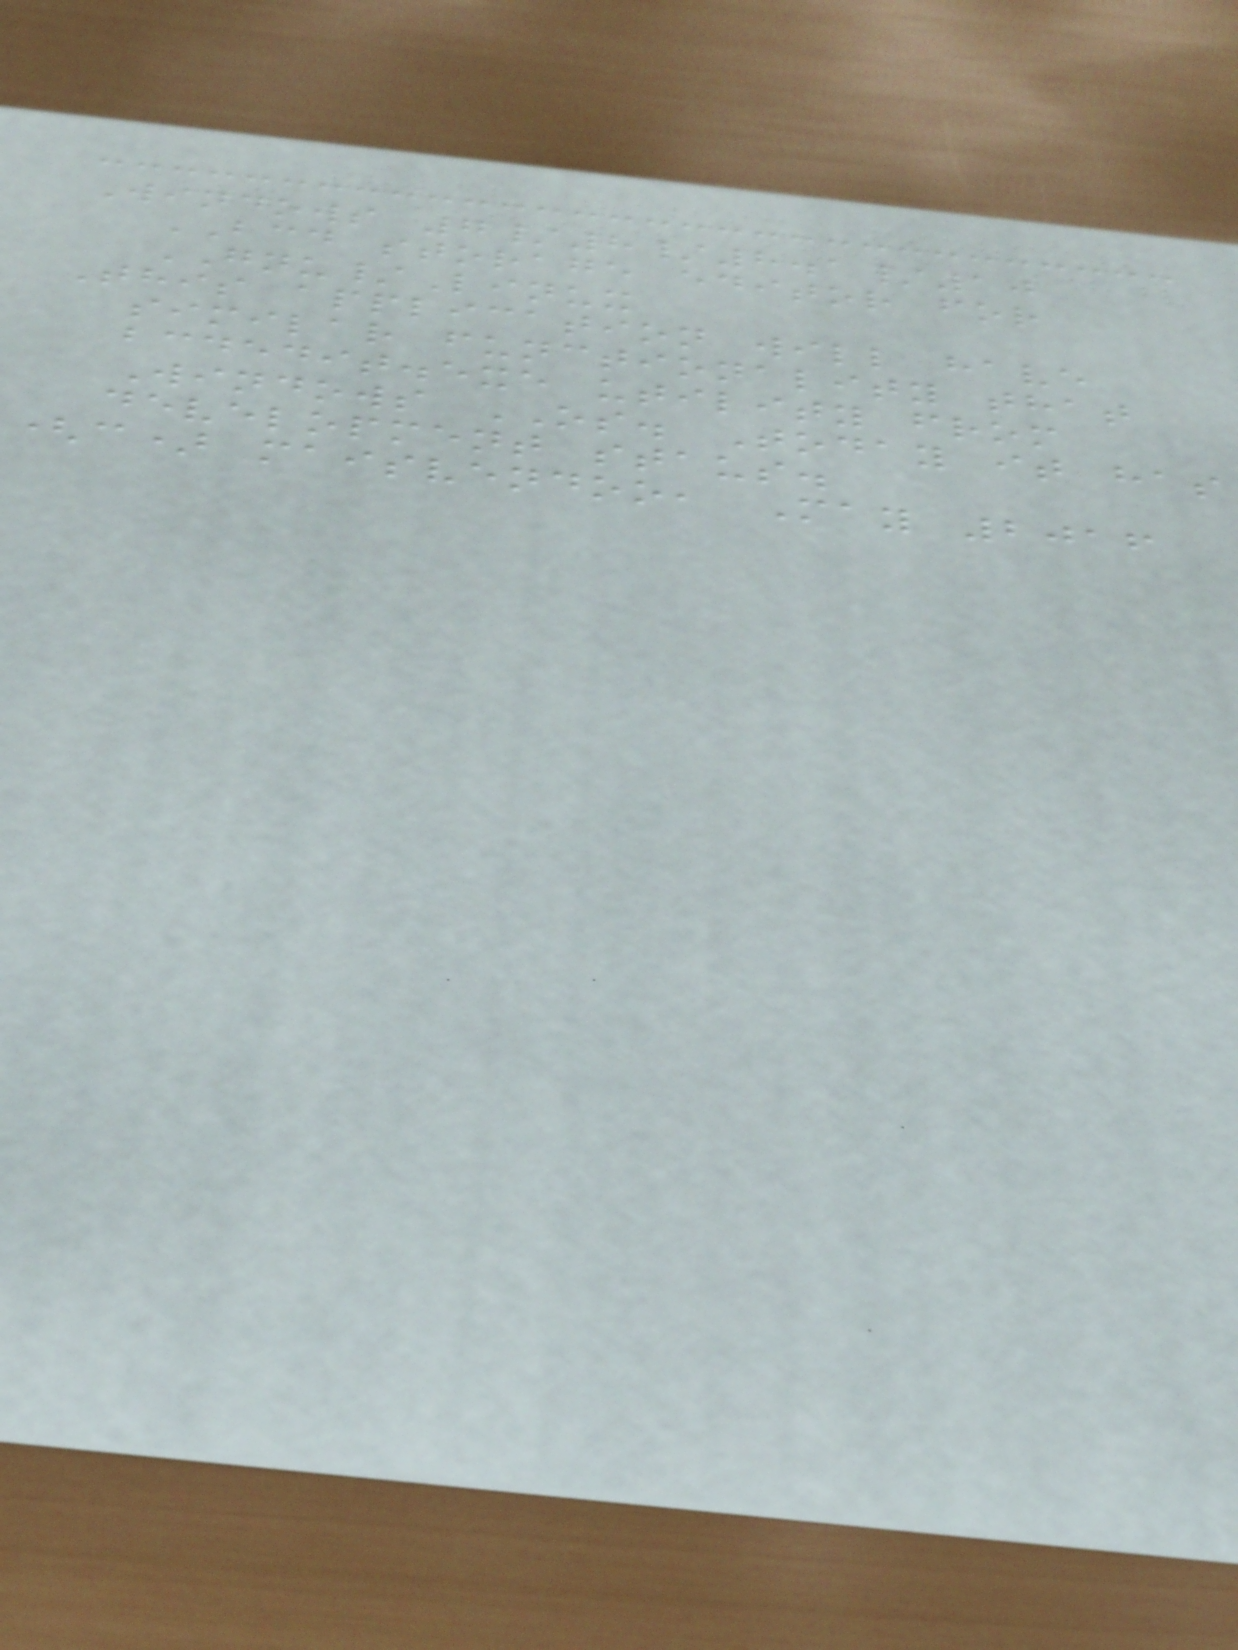Windows 7/8/8.1/10
BCD storage editor for
GNU/Linux
This application will have
similar functionality that
bcdedit.exe utility from
Windows OS. Today it has
development staus.
(c) maisvendoo, May 2016
